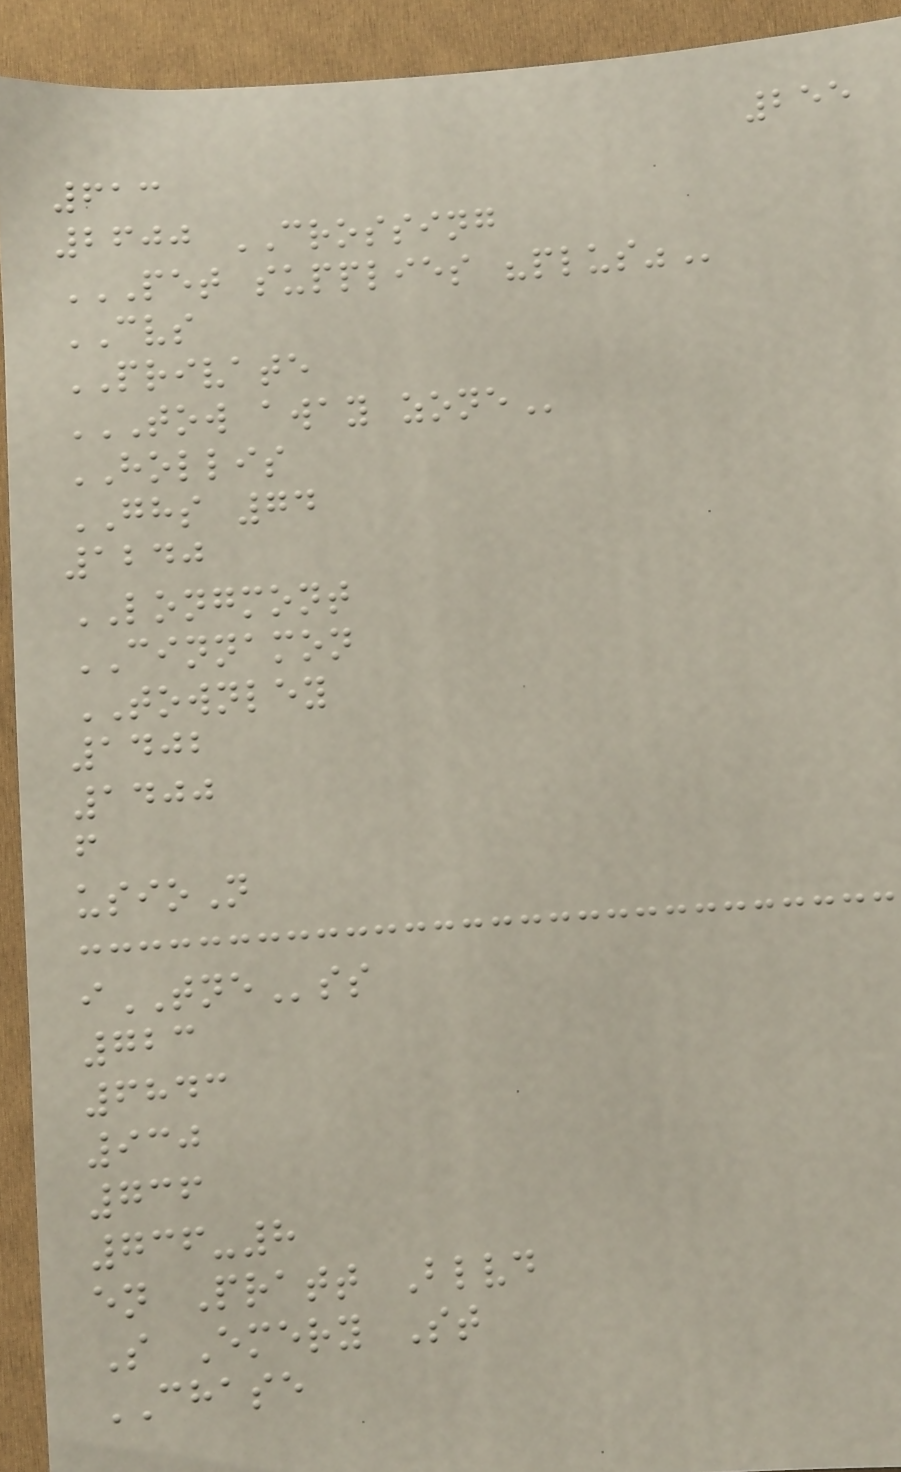255
613
2600 CROSSING
PET SUPPLIES "PLUS"
CVS
PRIVATE
TOW AWAY ZONE
HOLLIS
GHS 74
1240
LONGMONT
CINNAMON
TOWNLEY
1402
1400
f
usioN
iTNEss
723
6843
930
736
736-8
en Pratt Blvd
S Emery St
CHASE
